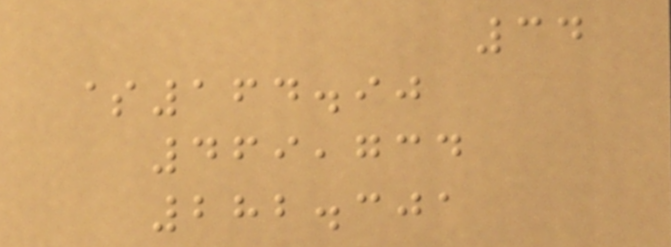34
$164.90
469,734
282.301
